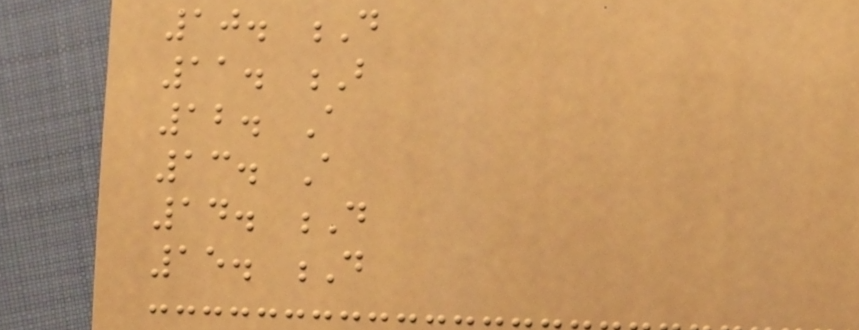10. D
11. B
12. A
13. A
14. D
15. D
